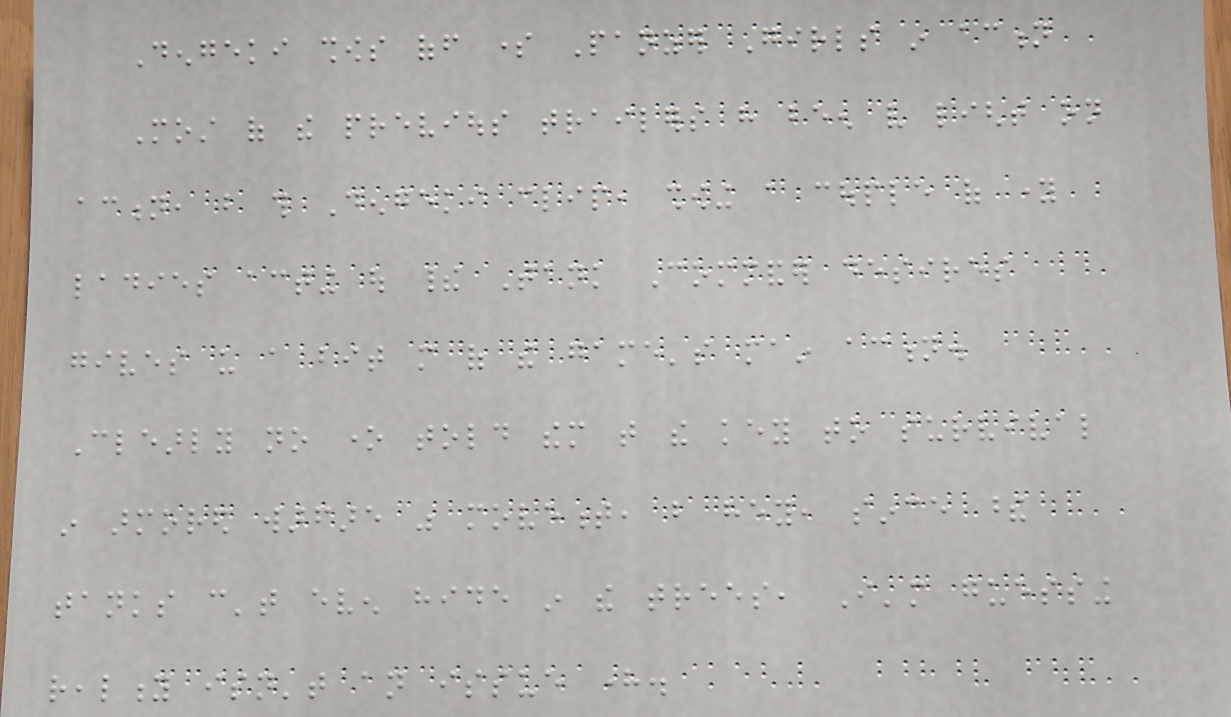Dengeki shows off some Panzer Girls in action
Most of the previous trailers have been very light on
action, but this Dengeki clip, showing a couple of young
ladies acting out their Tank Commander desires
gives us a bit more of the game's main action.
Clearly no one told them that the key to survival
in armored warfare was movement, but hey, since these
tanks can't even hide in the trees, I'm guessing
reality isn't an issue here.
